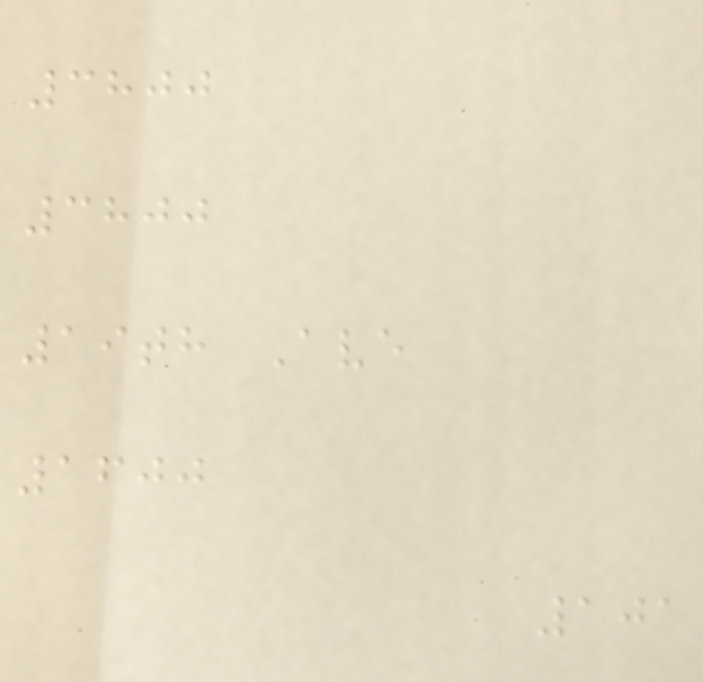3800
3800
19th Ave
1600
101
